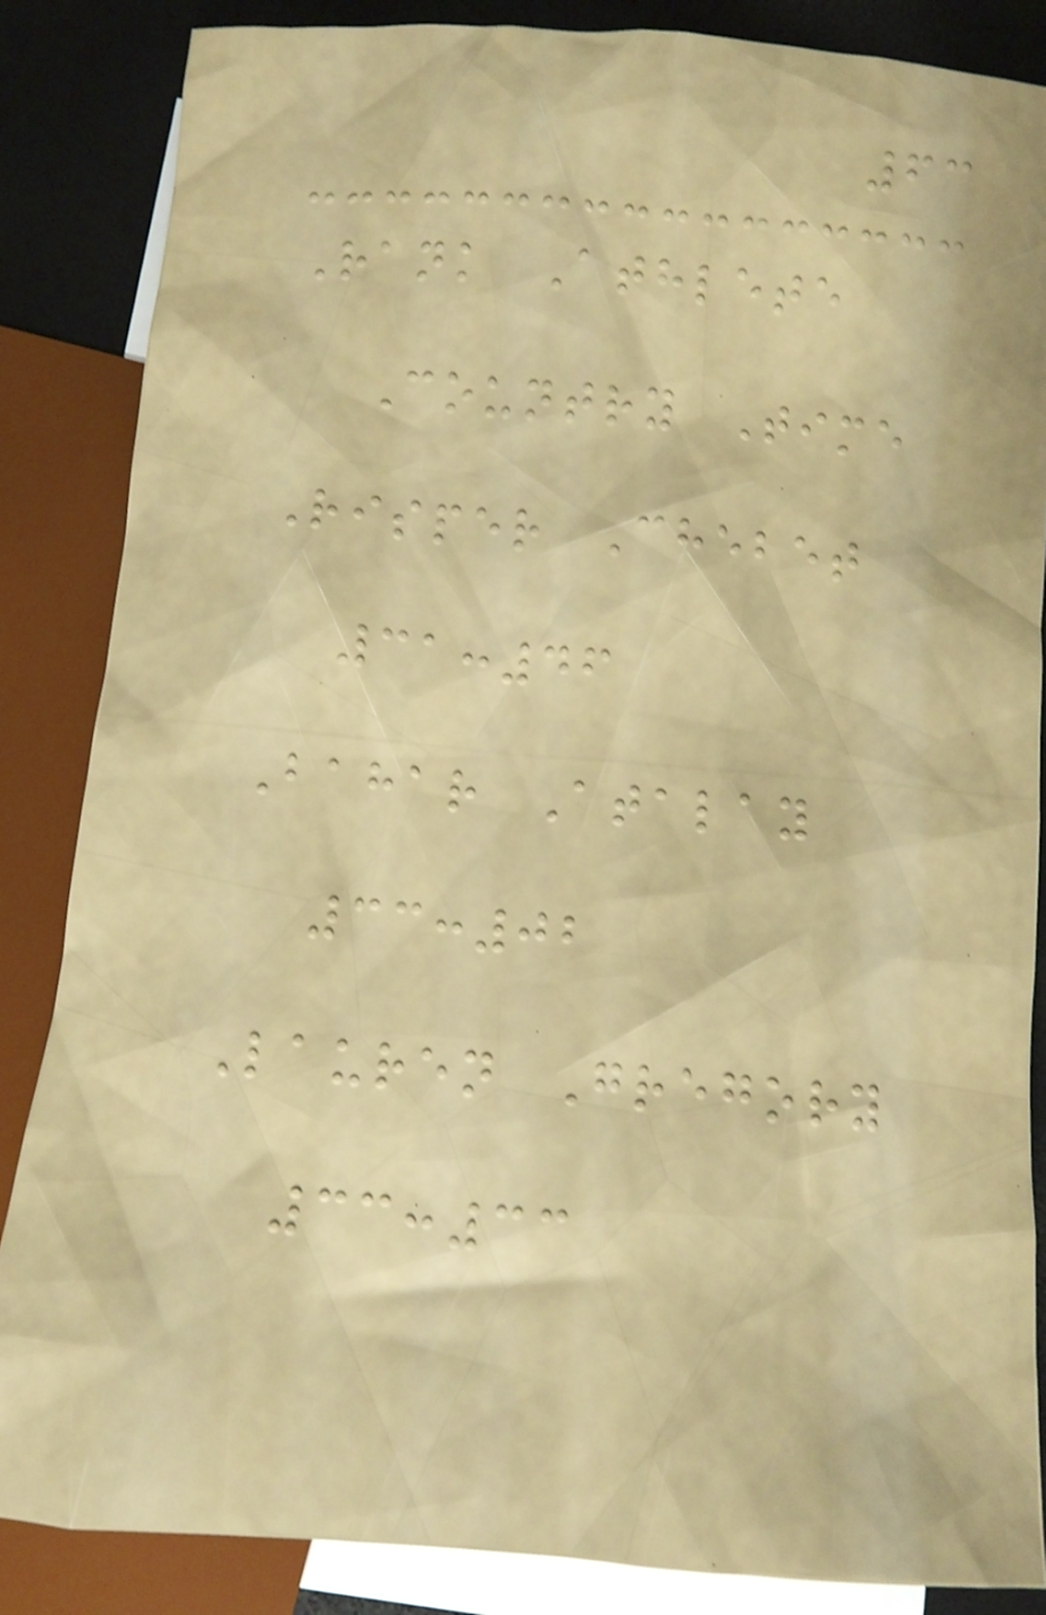63
Rank Athlete
Country Time
Risper Chebet
31:46
Bahar Atalay
33:02
Lauren Gregory
33:33
